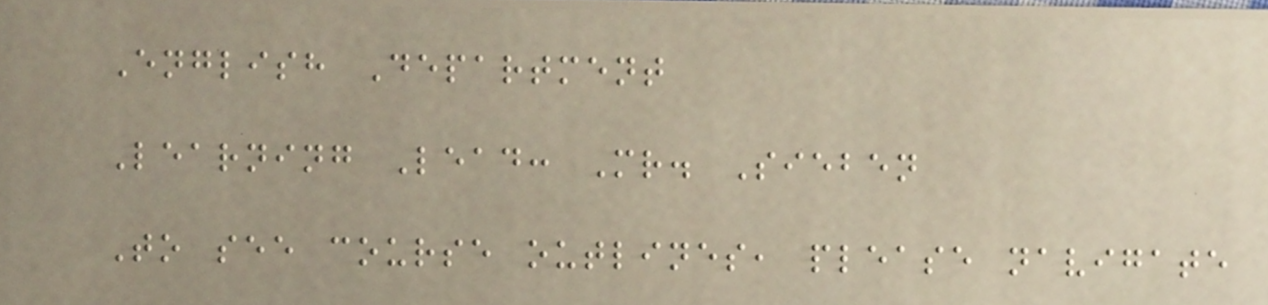English Department
Learning Lead: Mr. Sieben
To see course outlines, please navigate
